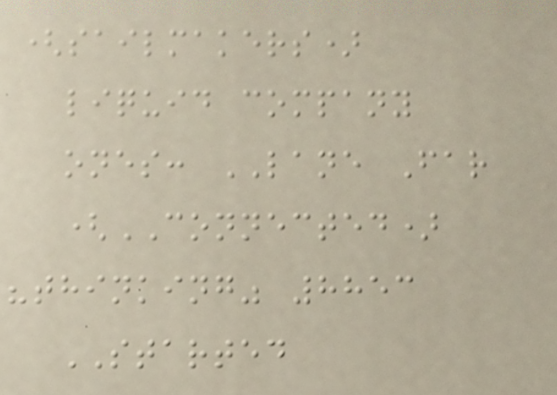(sailmakers)
liquid company
ones: LANE Far
(CONNECTED)
"thinking" 8853
STARTED
